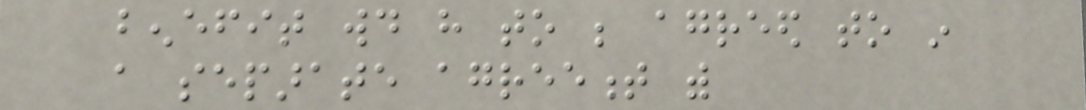benefit would have to be agreed to in
a separate agreement with
